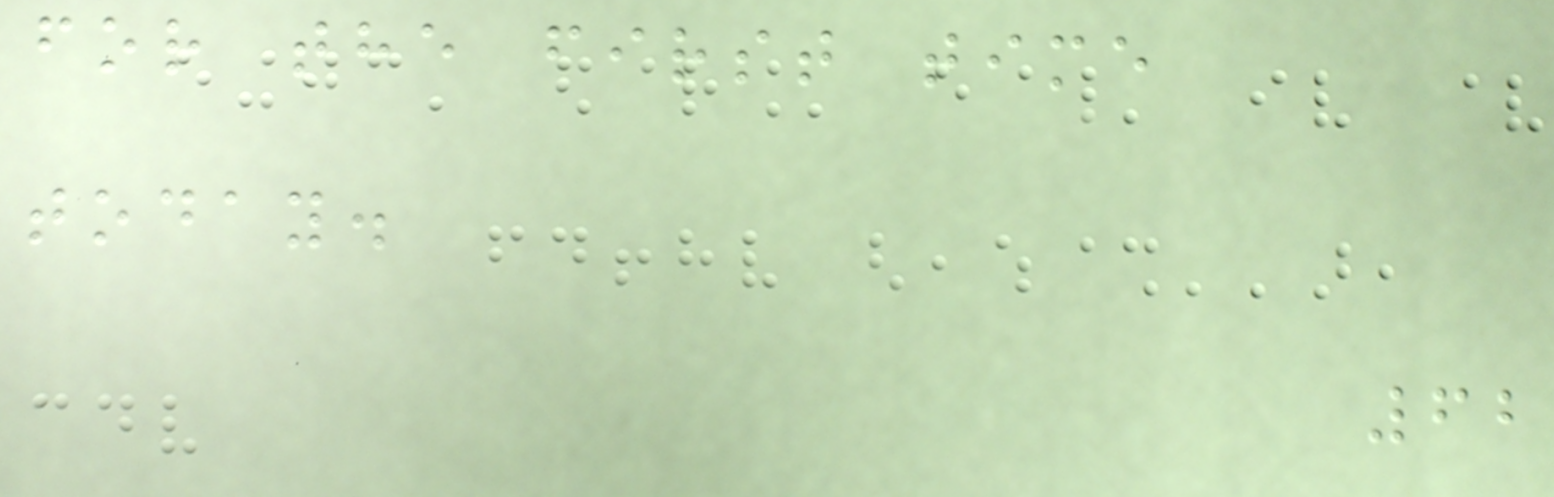for the first time
today.
62
